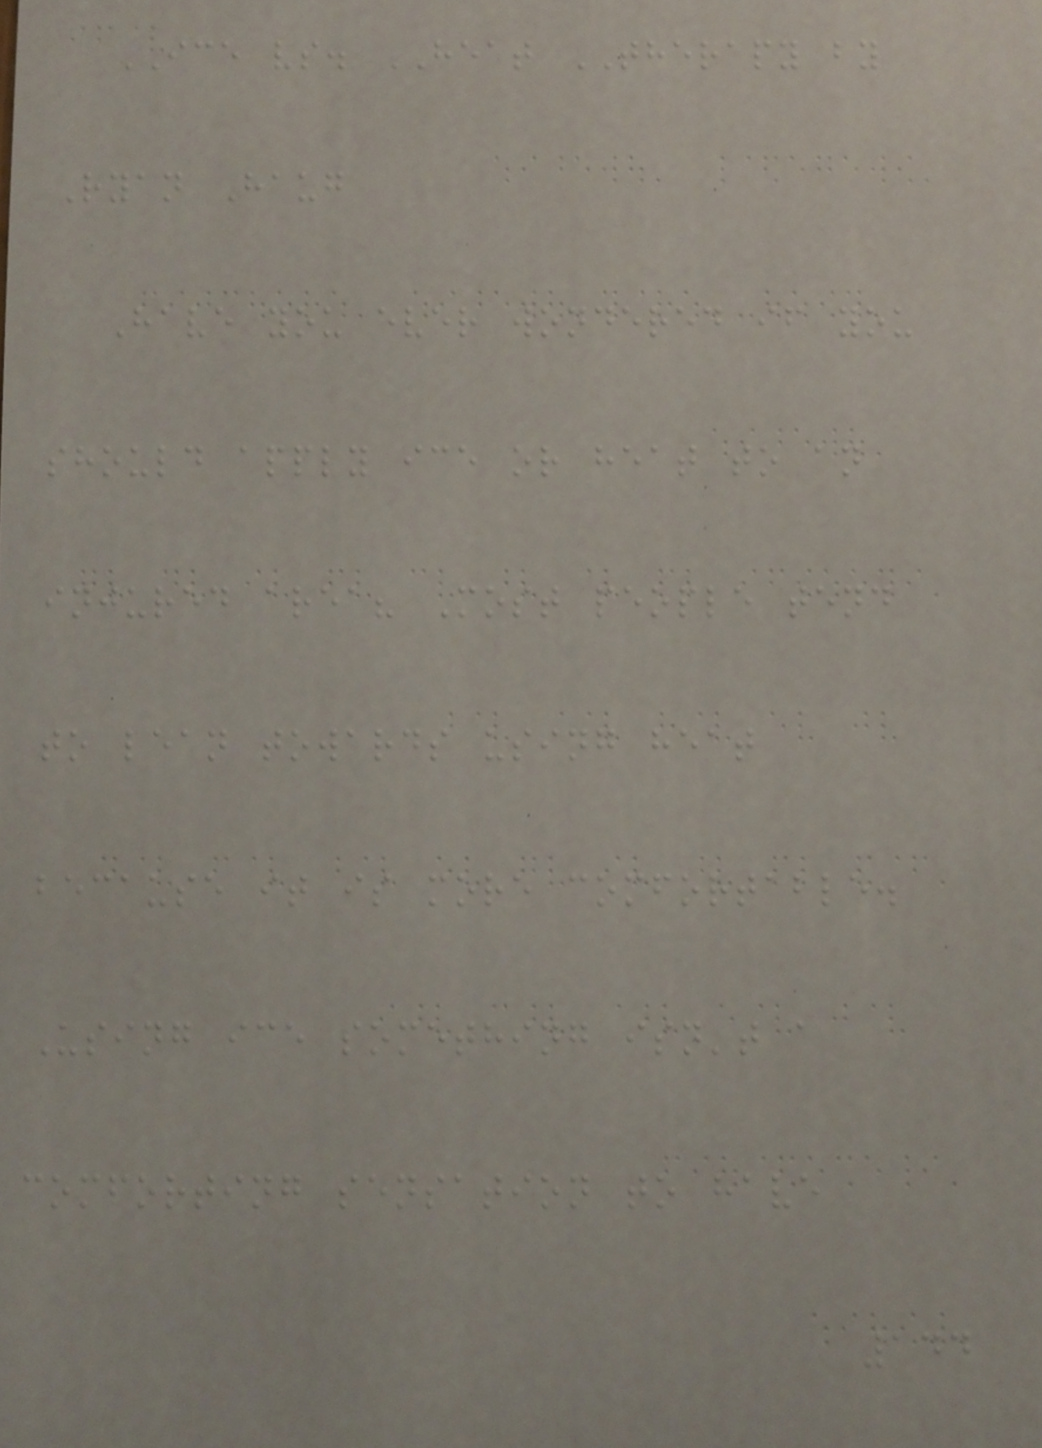ICE vs. HEAT THERAPY by
Ryan Haug
Have you ever wondered if you
should apply ice or heat to an
injured area? Most people tend
to lean towards using heat
because it is more comfortable.
Using ice something isn't a
comforting sensation to have
144
